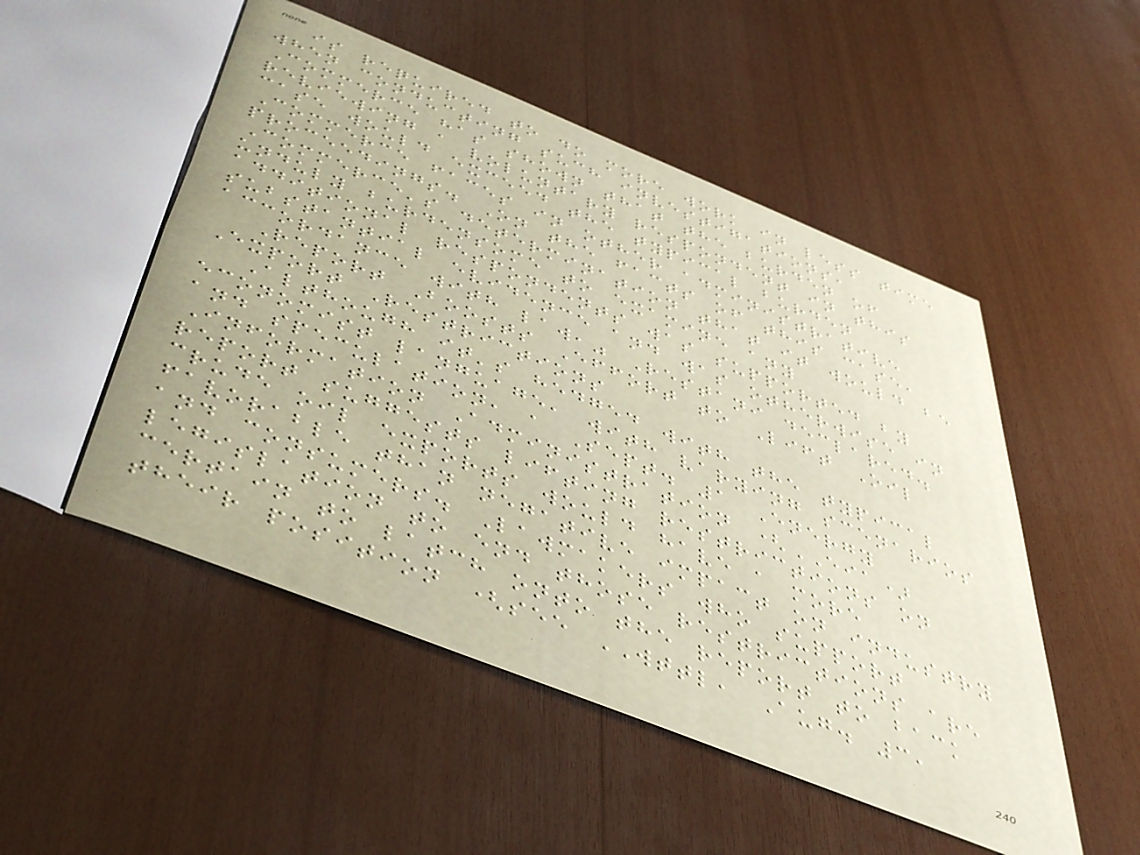is required to do more work in less time
when conducting such investigations,
Commerce has shown that the burden of
reviewing a voluntary respondent in this
case would exceed the typical burden
Commerce faces in other administrative
proceedings. On the facts of this case,
Commerce's determination that it would be
unduly burdensome to examine any
additional respondents was supported by
substantial evidence and was otherwise in
accordance with law," Restani declared.
Report Boosts Effort to Lift Oil
Export Restrictions
Although it's hedged with the typical
economist language, with varying scenarios
and speculation, a Sept. 1 Energy
Information Administration (EIA)
report suggests lifting restrictions on
crude oil exports would have a more
favorable than negative impact on industry
and consumers. Lawmakers who support
legislation to end those restrictions are
certain to latch onto the report to back
their position (see WTTL, Aug. 3,
